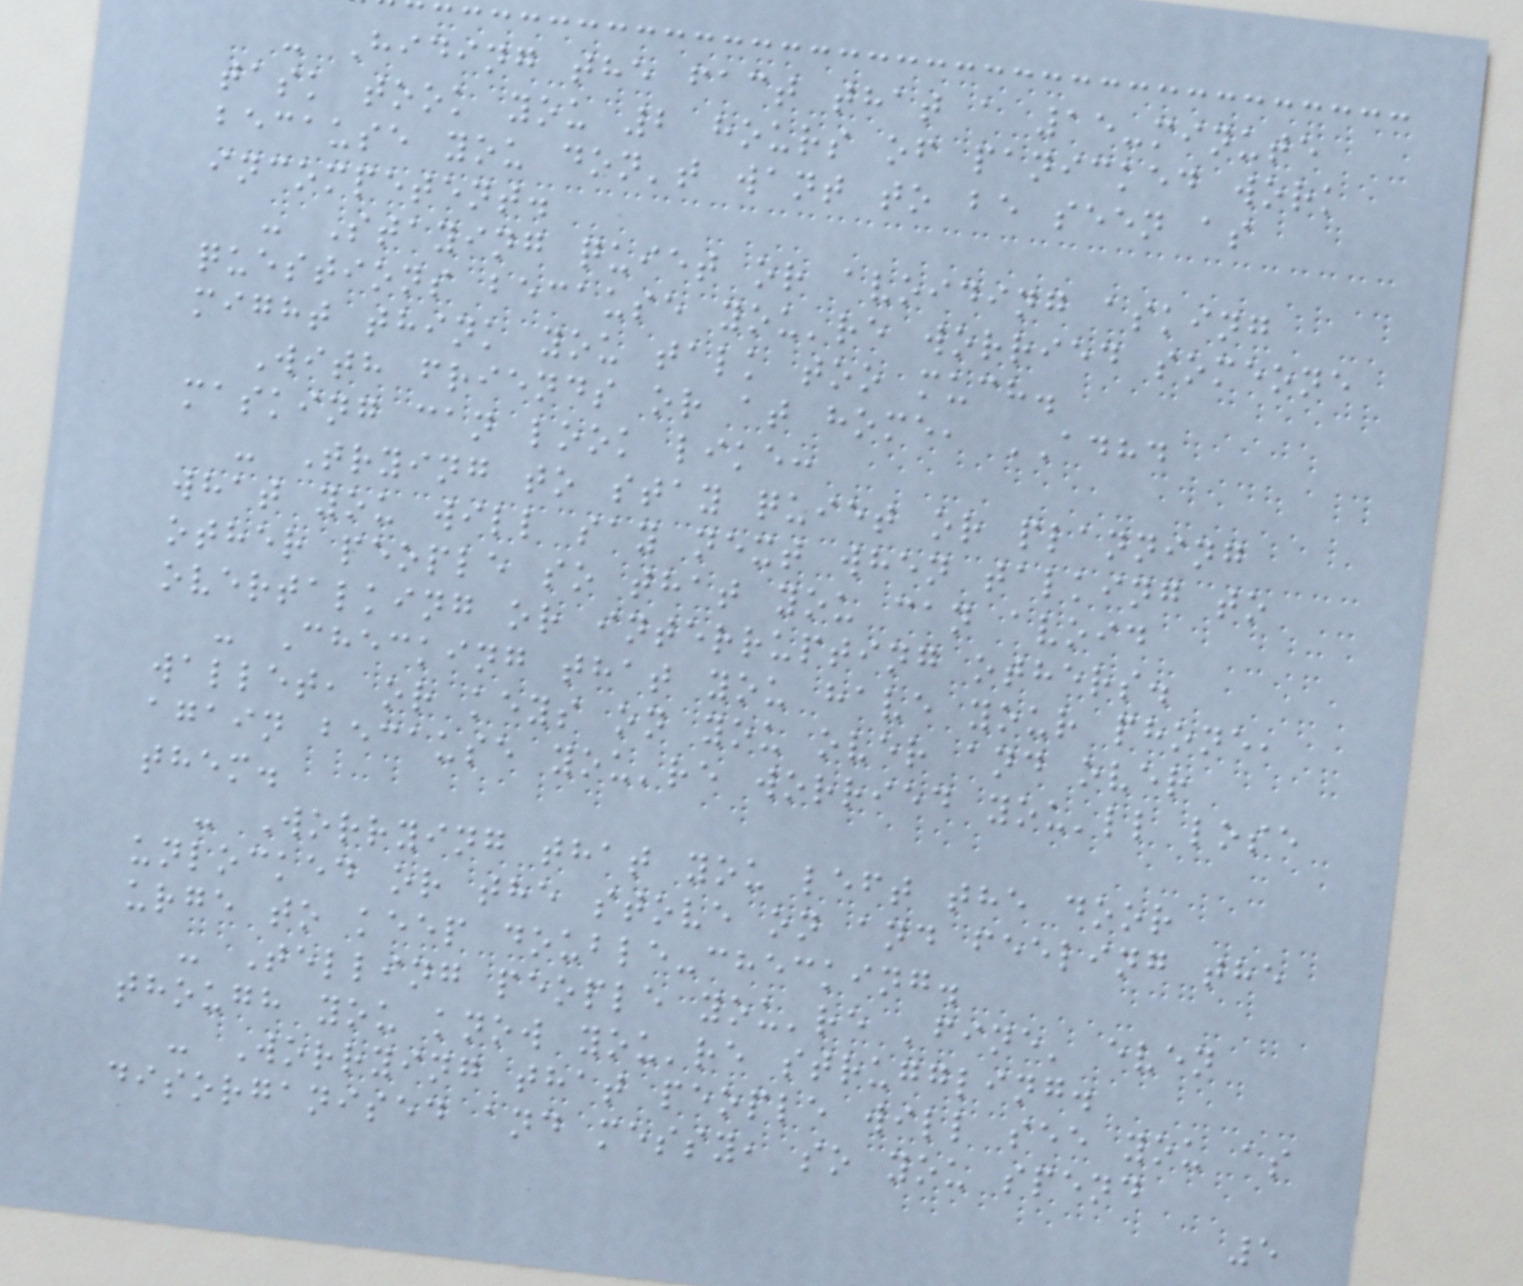- Hiding the fact that a 15-minute
task took you 2 hours of panicked work
because you don't want to be seen as
incompetent.
- Staying quiet or avoiding asking
questions because you're worried someone
might think you talk too much.
With friends or at home, ADHD
masking can look like:
- Trying to stay quiet or planning
what you will say next when talking to
other people so that you can avoid
overtalking or interrupting others.
- Checking that you have your phone,
wallet, or keys on you over and over
again because you're worried you'll lose
them.
- Worrying that you left the door
unlocked or the stove on and feeling the
urge to keep double-checking.
- Telling people you're 'fine' even
though you know you're struggling.
- Worrying that people will see you as
disorganised and messy, so you spend
5
